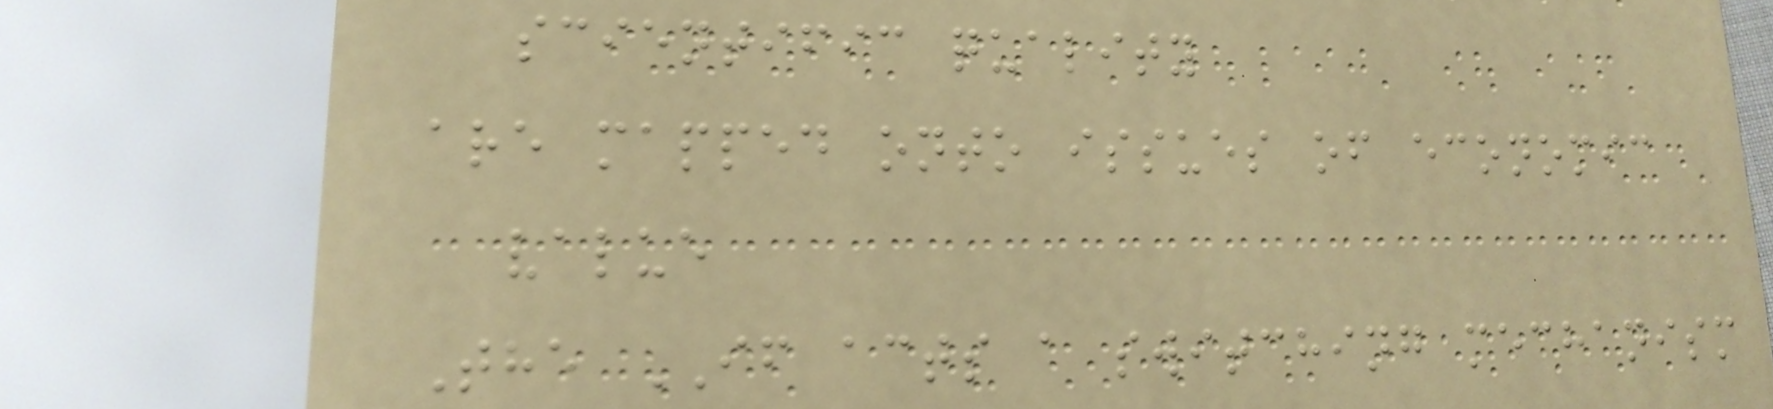scientific quality
are mapped onto issues of economic
value
The IF acts a switching mechanism
